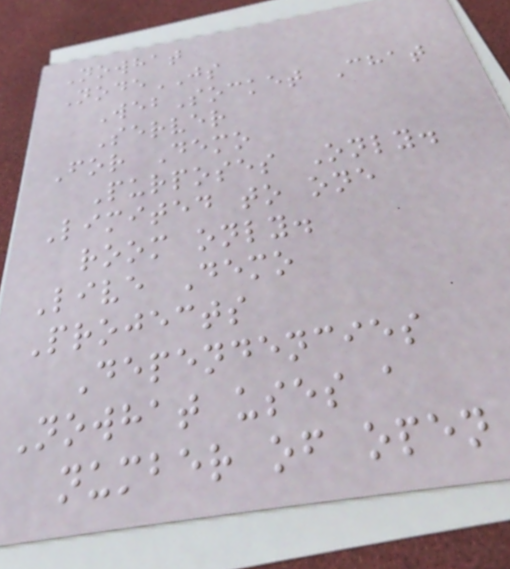Nowhat
NodeJS
WebSocket Chat
Server
For Demo
Purposes Only.
Limited to one
room only.
Live Demo
Projects
Dependencies
Nowhat uses a
number of open
